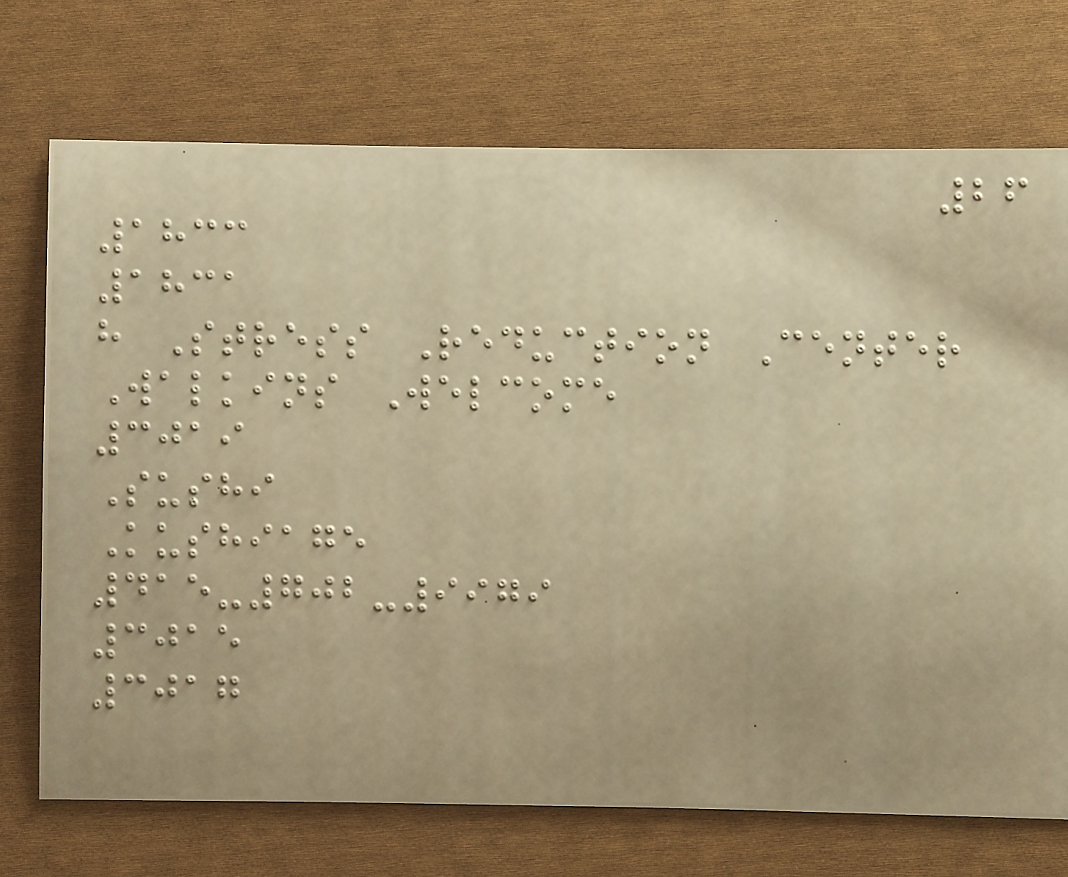26
1833
1831
h Stress Reduction Center
Walkins Welcome
3019
Sushi
Kushiage
415-702-9979
3015
3017
